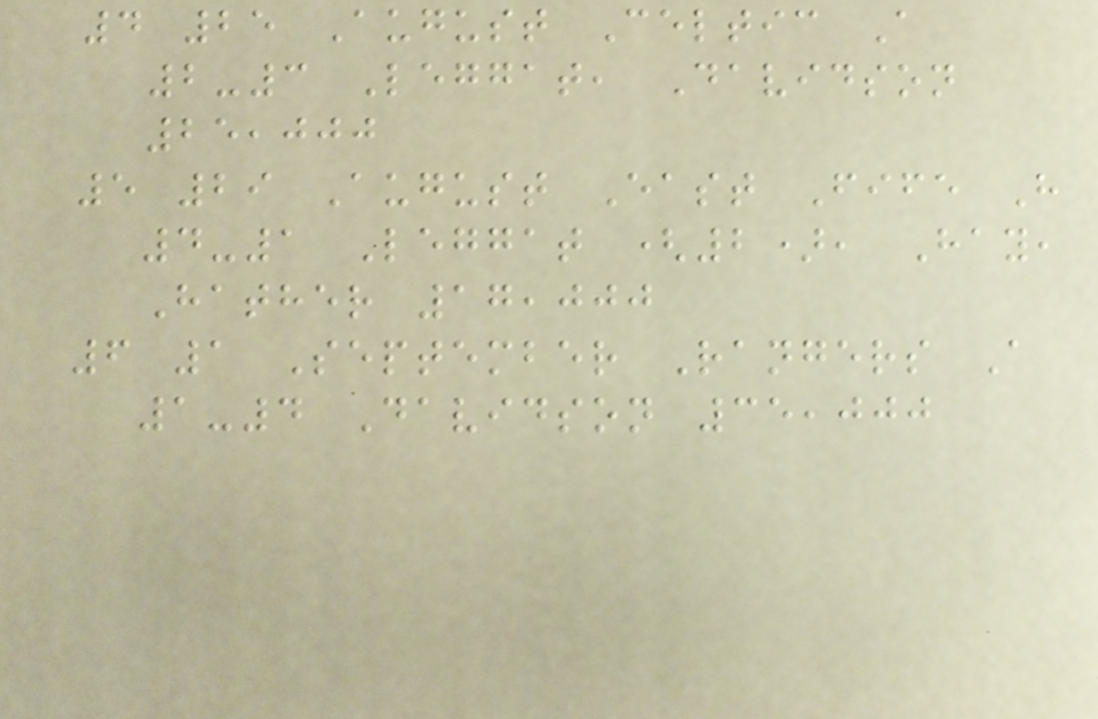4 25 August Celtic A
2-3 Leggat, Davidson
25,000
5 29 August East Fife H
4-1 Leggat (2), Hay,
Hather 17,000
6 1 September Rangers A
1-4 Davidson 35,000
